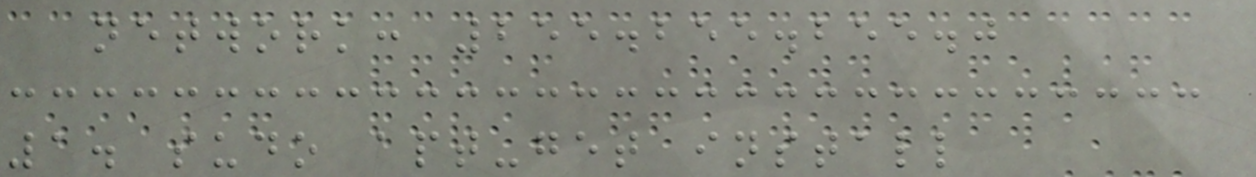network: 255.255.255.0
1. sudo apt-get install
